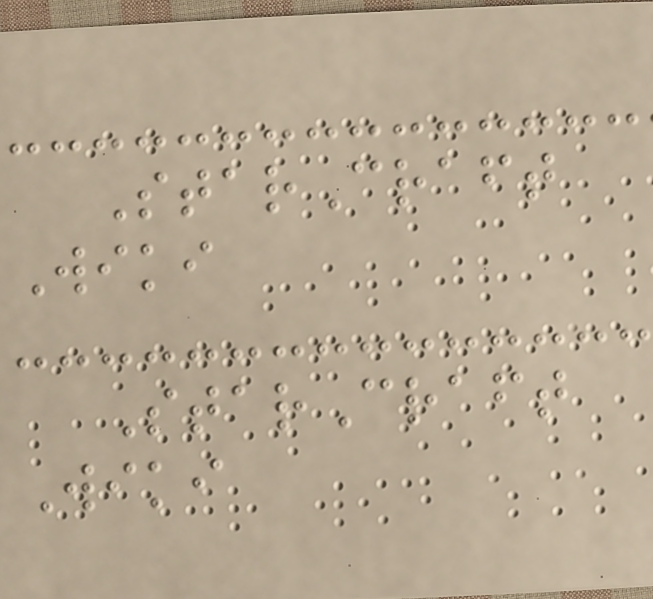StarCraft
Wiki
StarCraft
Wiki
